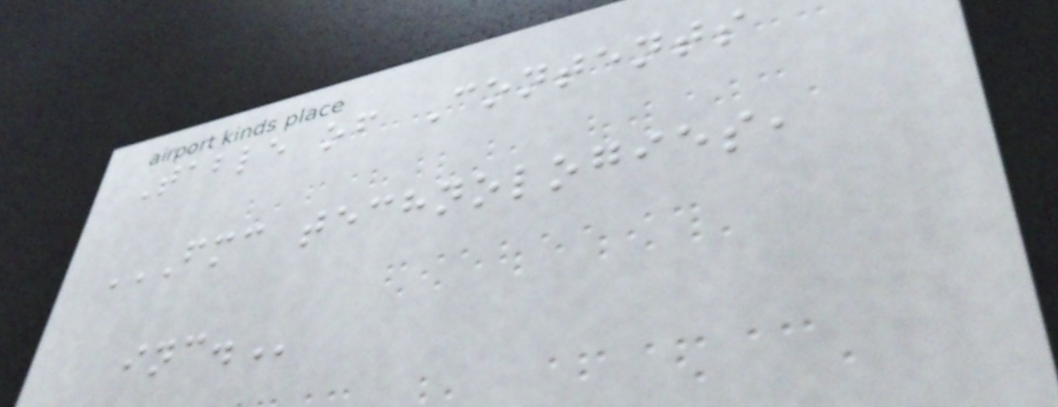Table of Contents
FMC TECHNOLOGIES,
INC.
